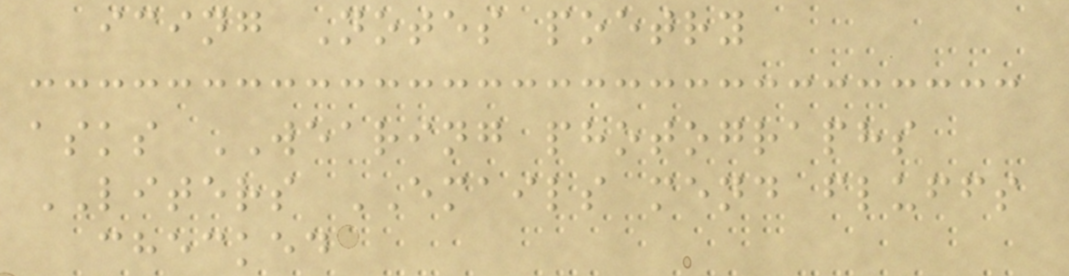icing Notes poetry
asks WEARING photographs
LITERS EMAILS mend fluffs
checked
